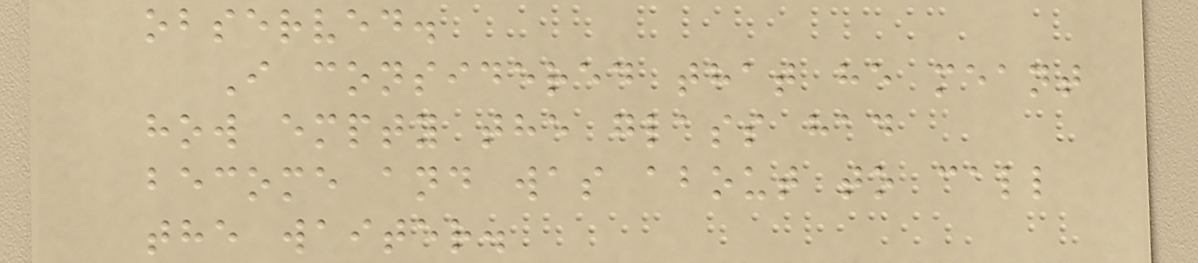observed.
I considered that he meant
how empty the glass had
become and was about to call
the waiter.
